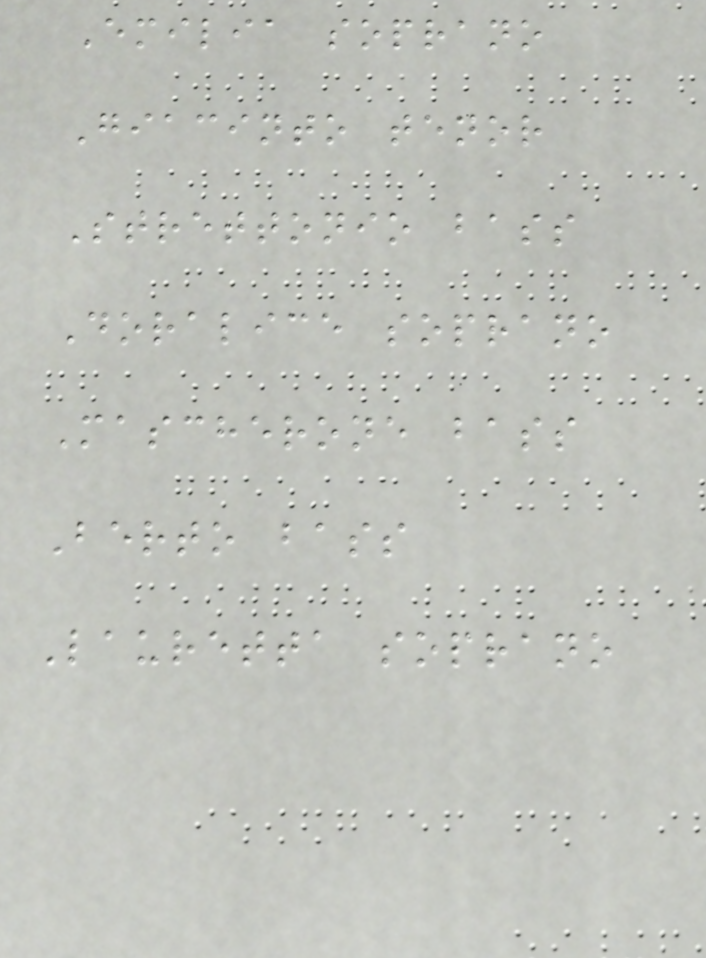Emilia soprano
Giacinto tenor
Strettonio bass
Doralice soprano
Mascherone bass
Berto bass
Lauretta soprano
